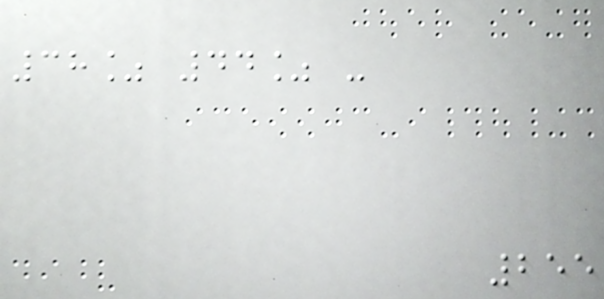38% 44% -
255
